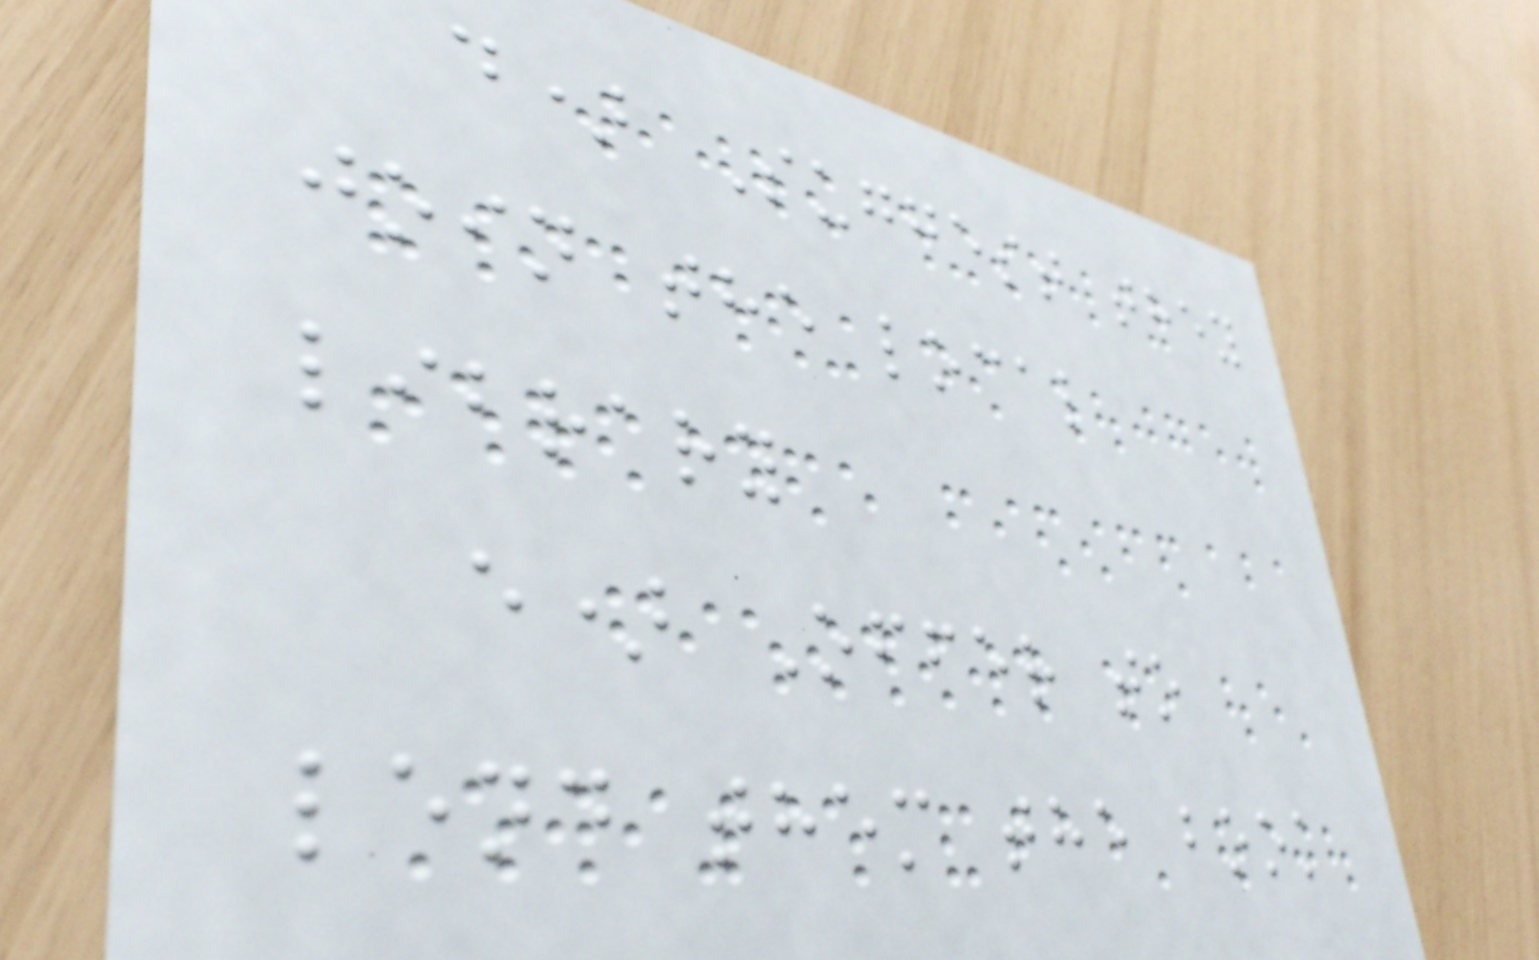d) Suggest they
join the local
library
e) Offer to
lend them the book
